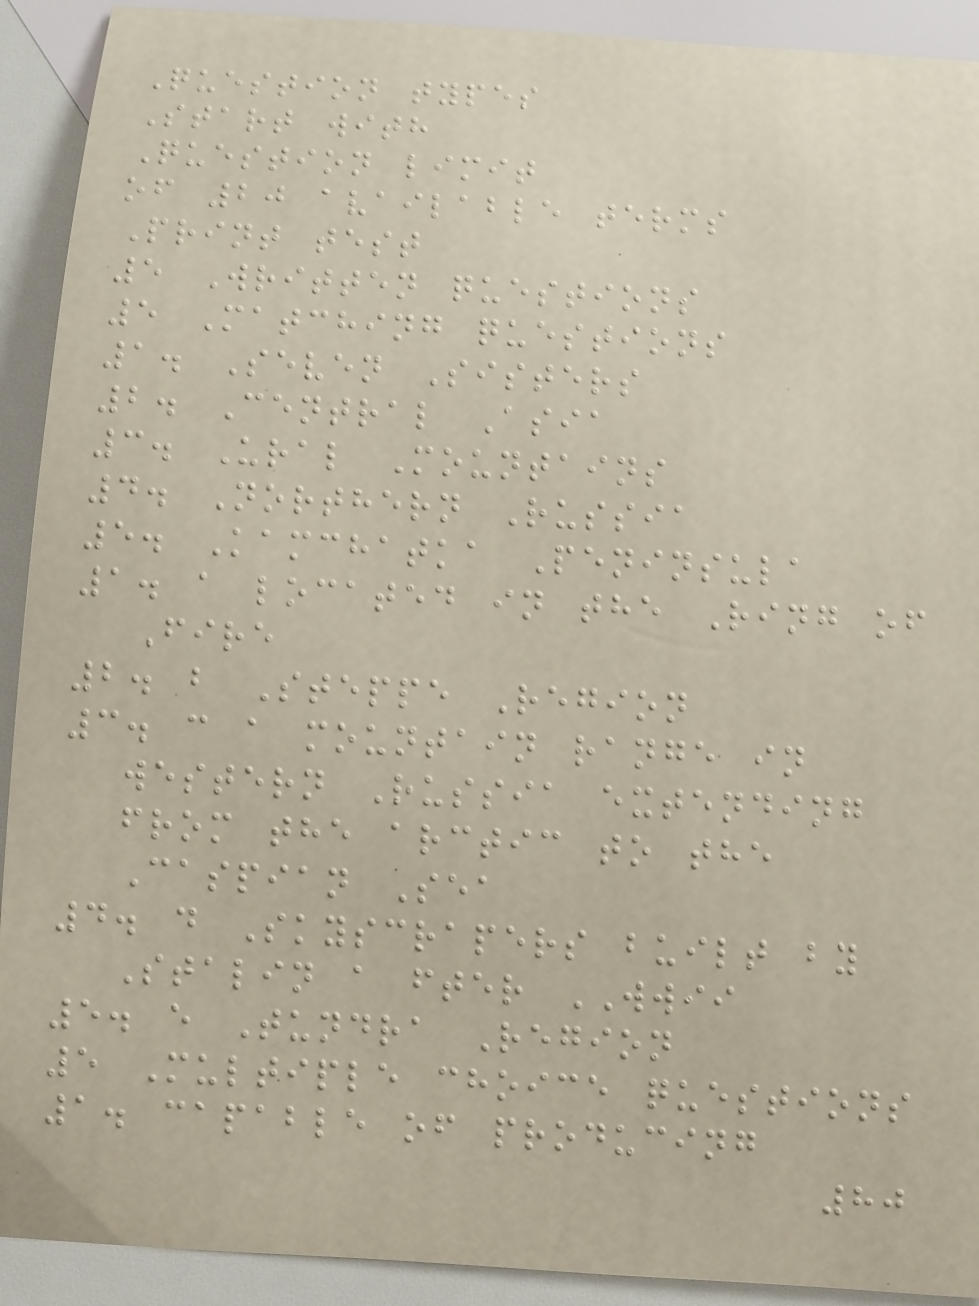Question types
Start with
Question limit
of 20 available terms
Print test
5 Written questions
5 Matching questions
1. Seven Sisters
2. Central Asia
3. Ural Mountains
4. Northern Russia
5. Kamchatka Peninsula
1. a located in the Ring of
Fire
2. b Steppe Region
3. c a mountain range in
western Russia extending
from the arctic to the
Caspian Sea
4. d Skyscrapers built by
Stalin a fter WWII
5. e Tundra Region
5 Multiple choice questions
1. capable of producing
80
